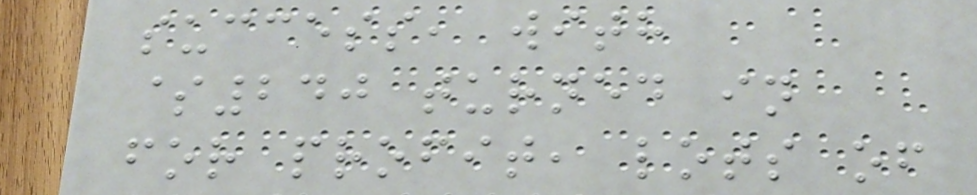success, with
$240 turned in
for profit, lots of
